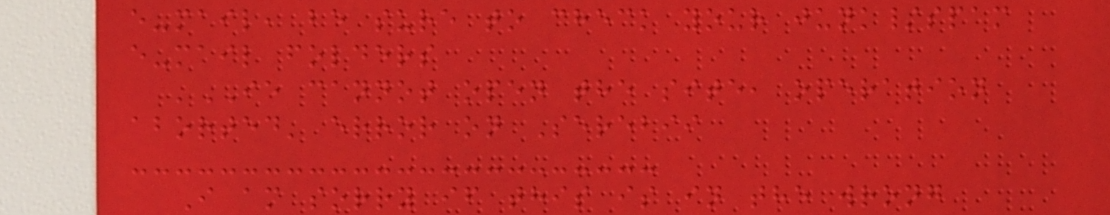e-mail, be sure to check your junk/spam
e-mail folders
'IE cannot open the site, operation
aborted' error on Serebii
I am sorry if this is in the wrong
